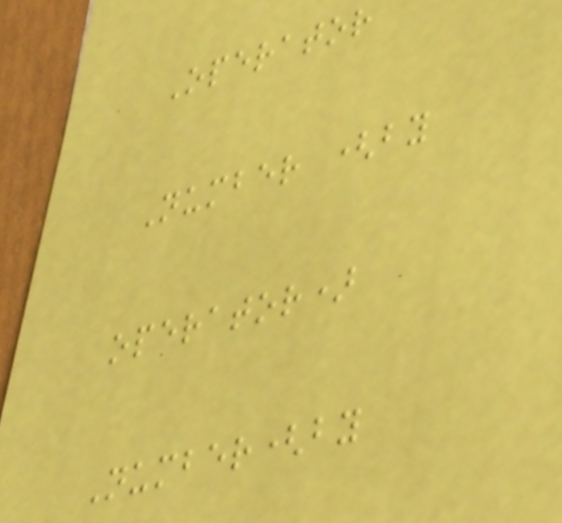Operator
Number (by
operator)
Number(by
